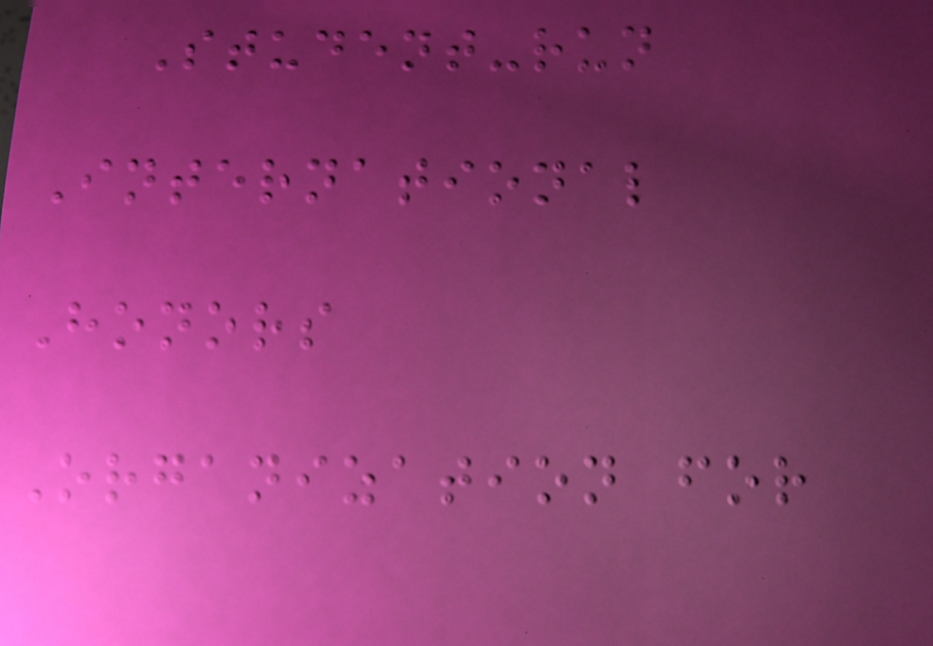Student-run
International
Honors
Organization for
